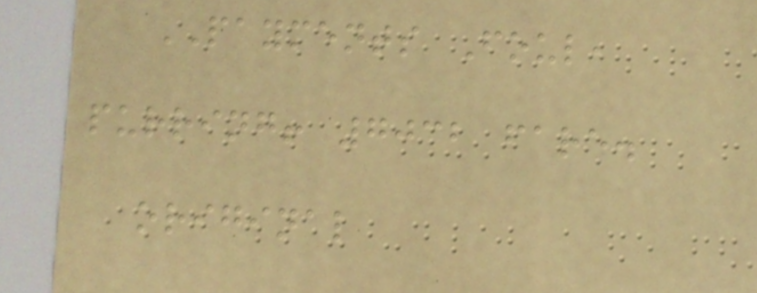PAYMENTS Foul,
purring! 7032 fare.
original
